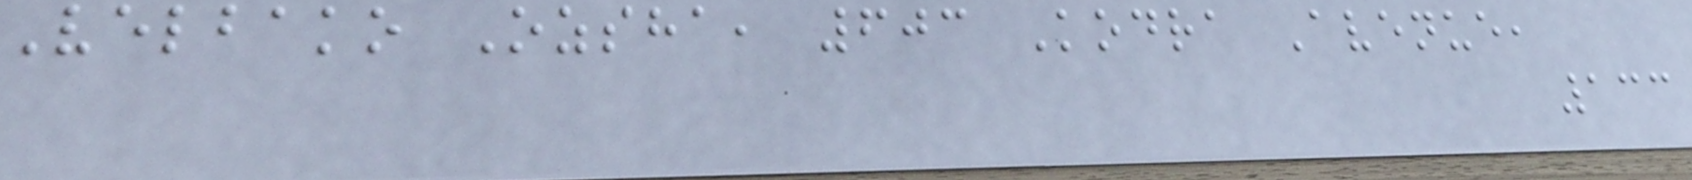Velbako Ozsha, 603 Kodra Avenue,
133
